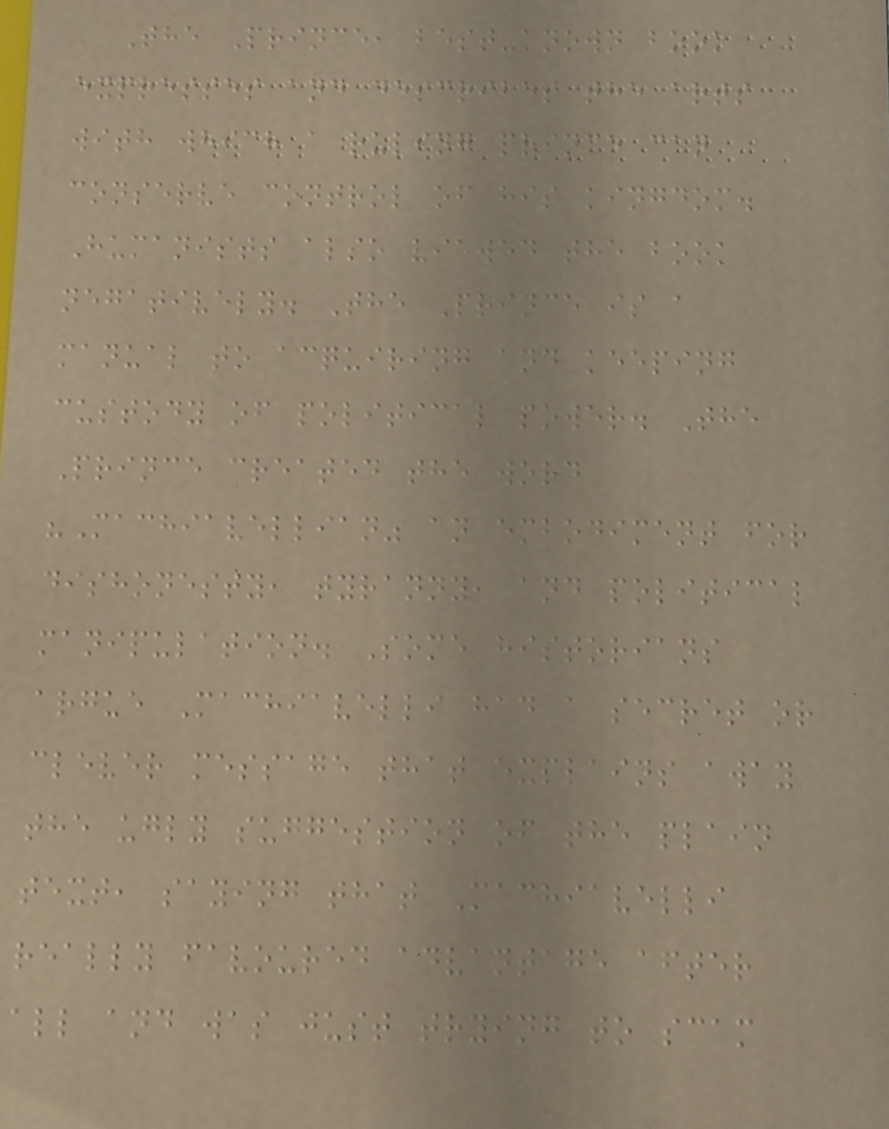The Prince, best-known book
expresses and describes the arts
with which a ruling prince can
conserve control of his kingdom.
Humanists also viewed the book
negatively. The Prince is a
manual to acquiring and keeping
custody of political power. The
Prince created the word
"Machiavellian" an embodiment for
dishonesty, tyranny, and political
manipulation. Some historians
argue Machiavelli had a secret or
clever message that explains away
the ugly suggestion of the plain
text, saying that Machiavelli
really favoured advantage after
all and was just trying to scam
